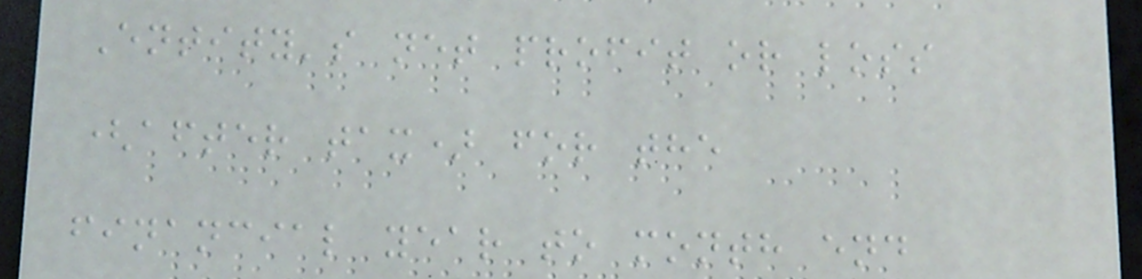Entity's net profit or loss
(after tax) for the
financial year to month end
